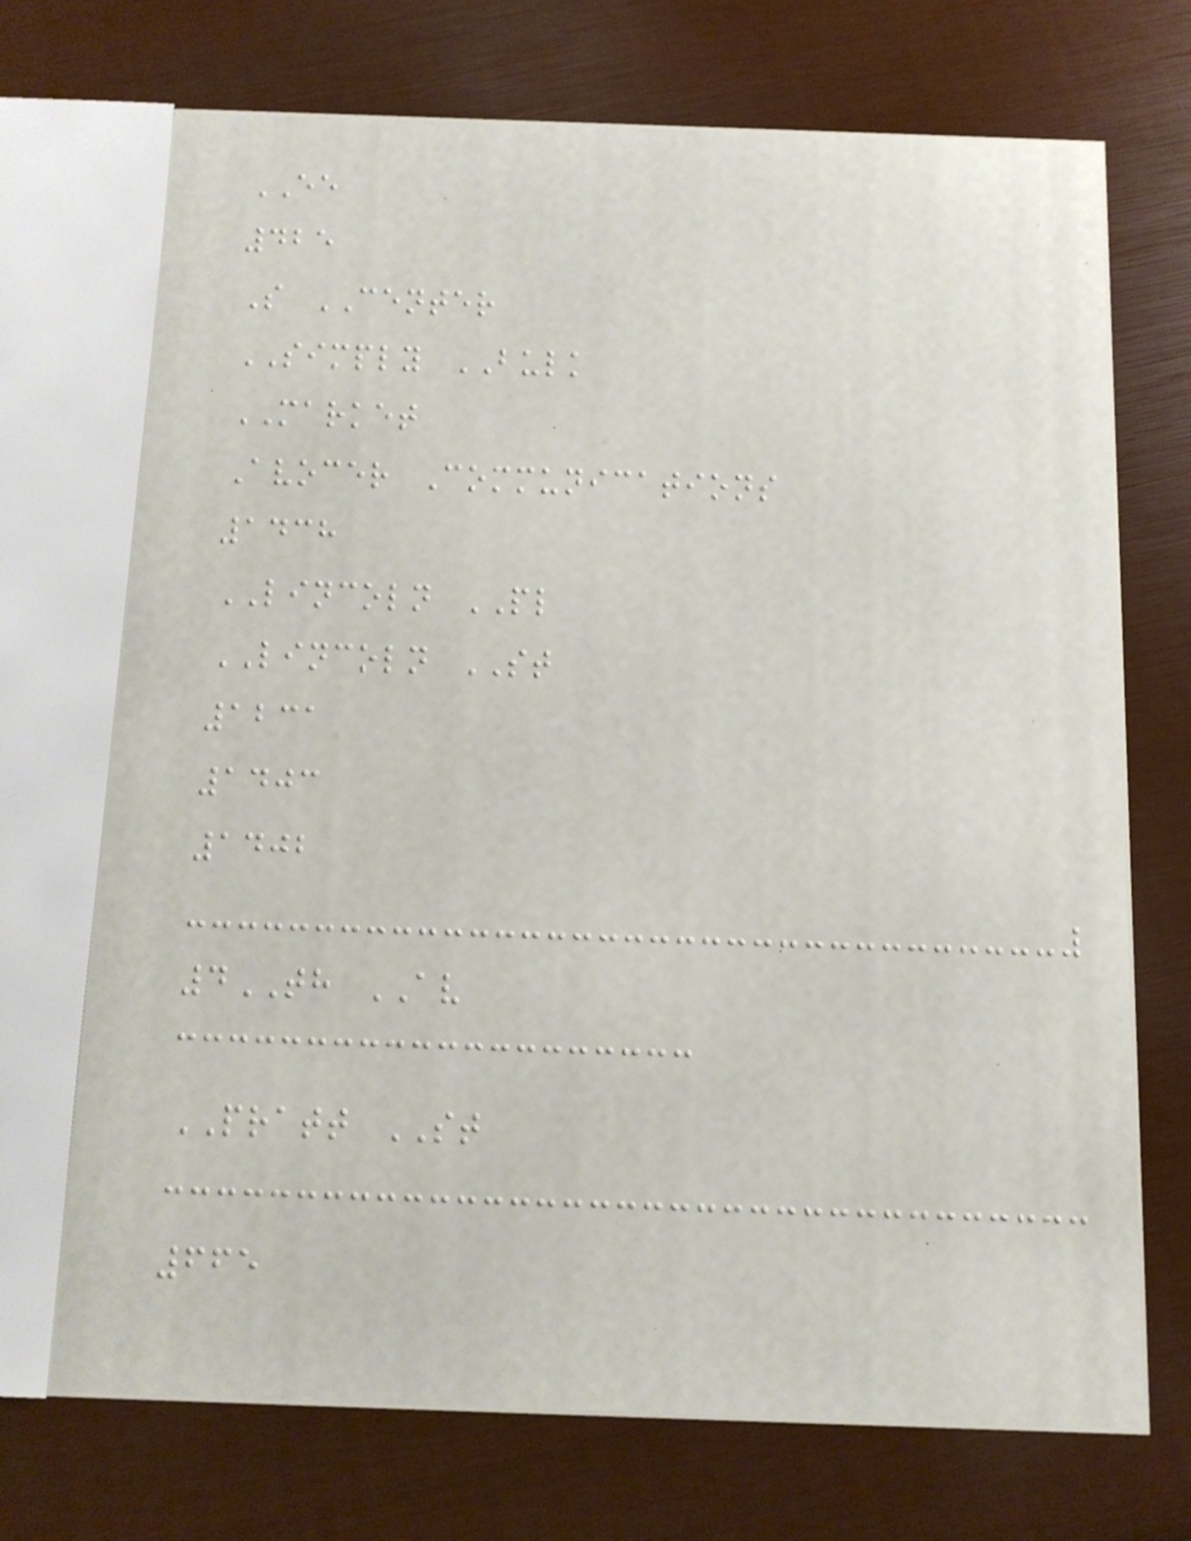EE
425
S CENTER
SIMPLY BULK
MARKET
Avocer Communications
1438
LINCOLN PL
LINCOLN ST
1231
1403
1402
4TH AV
PRATT ST
665
